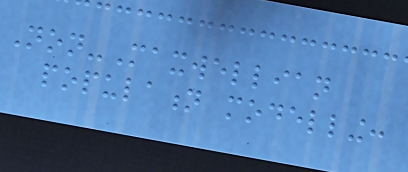Non-Maxwellian
population modelling:
